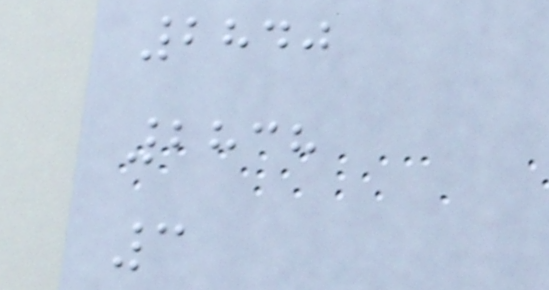2840
2838
3
